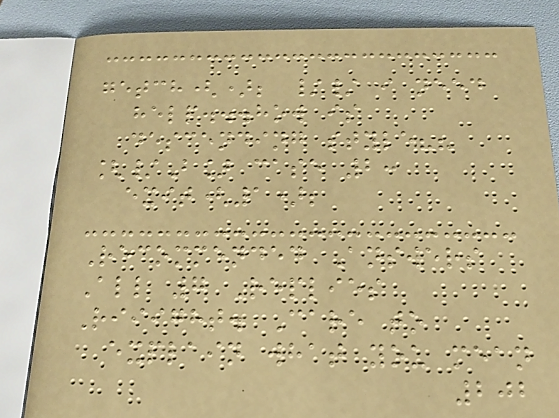getch(); // i need
help...how is
descending style??
[/B] case 2:
exit(1);
Recommended Answers
All 7 Replies
Riiight. Care to
explain what you mean
202
